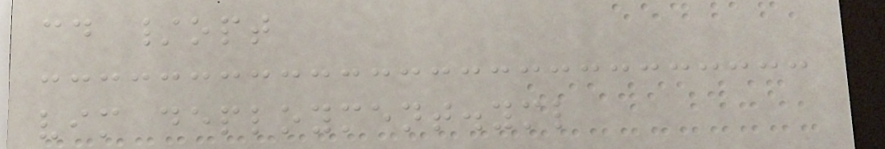cd /opt
vim deployment.yml
